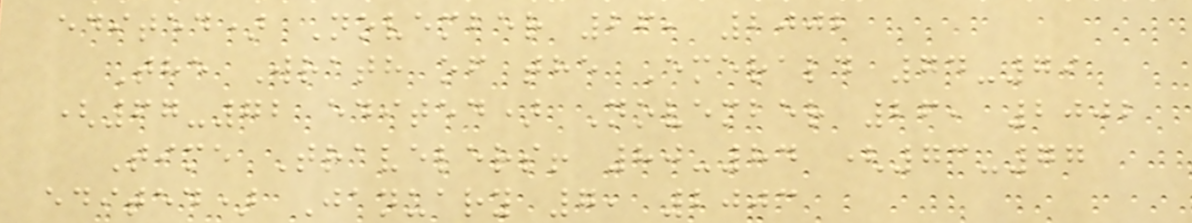edited) November 26, 2002
The Wrath of the Emerald 74-79
(67-72 edited) November 26, 2002
Time Travelers! 80-84 (73-77
edited) January 7, 2003
